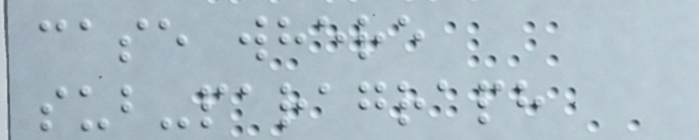case where
sub-paragraph
